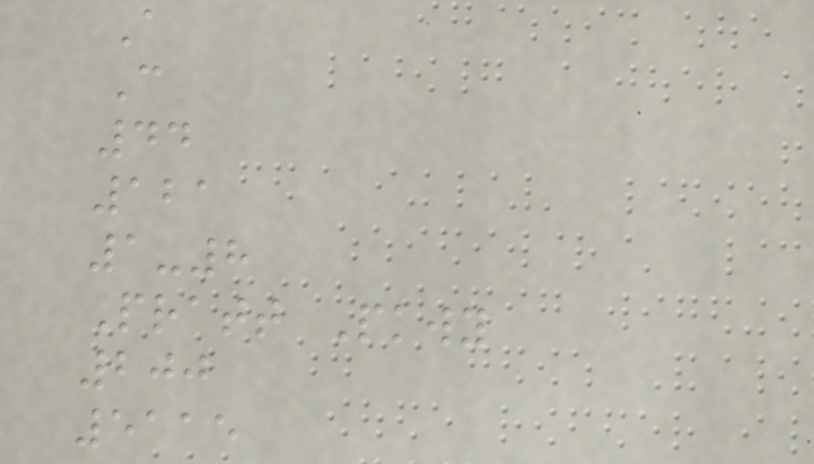A
C
44
121
1-8
Pratt Pkwy
200
5115
